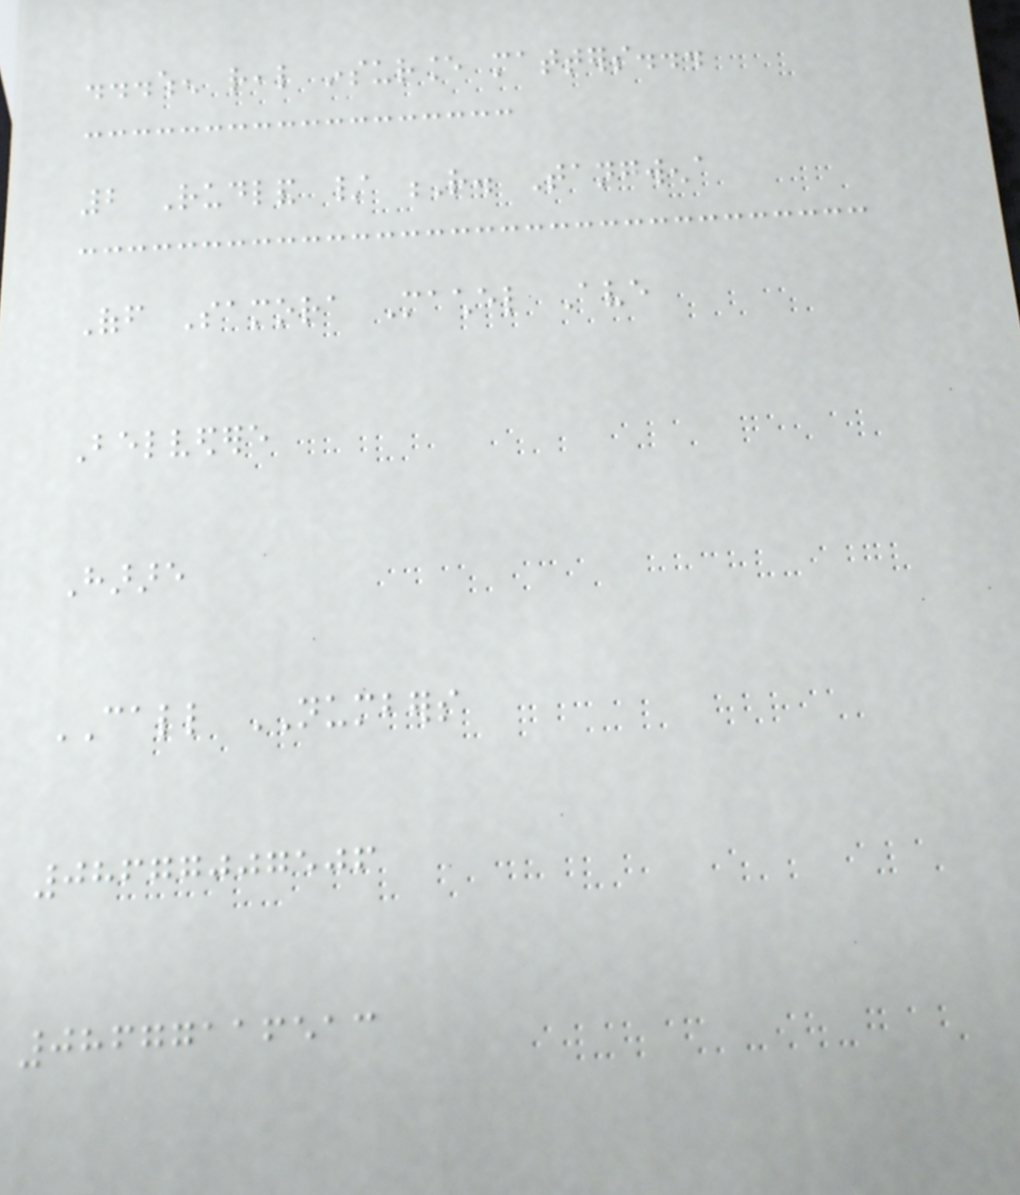...when real insurance matters...
2 Rudland / R. Tangwena
Off Samora Machel Ave
Belvedere
Harare
CALL NUMBERS
08677007506
08677116513
